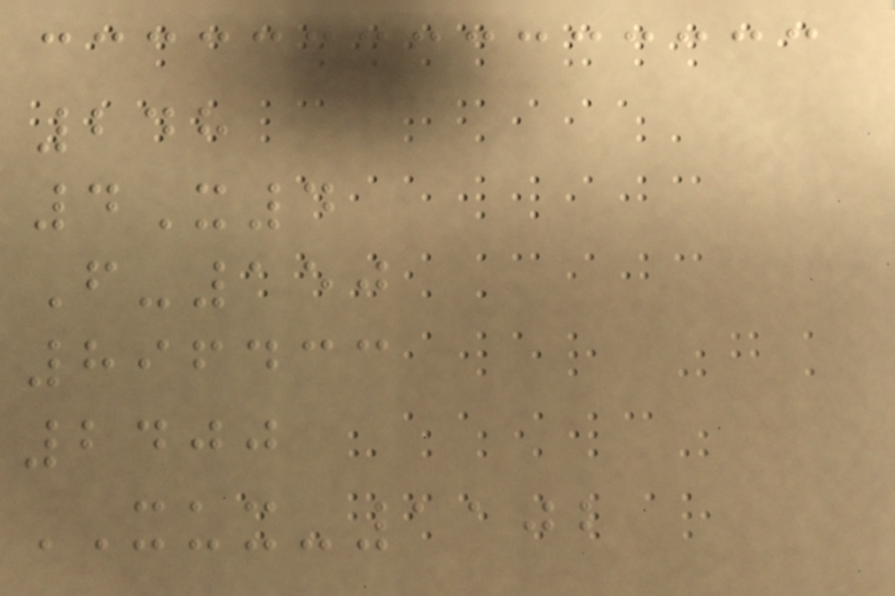248
4X4
F-150
896433
2400
XUX-1102
